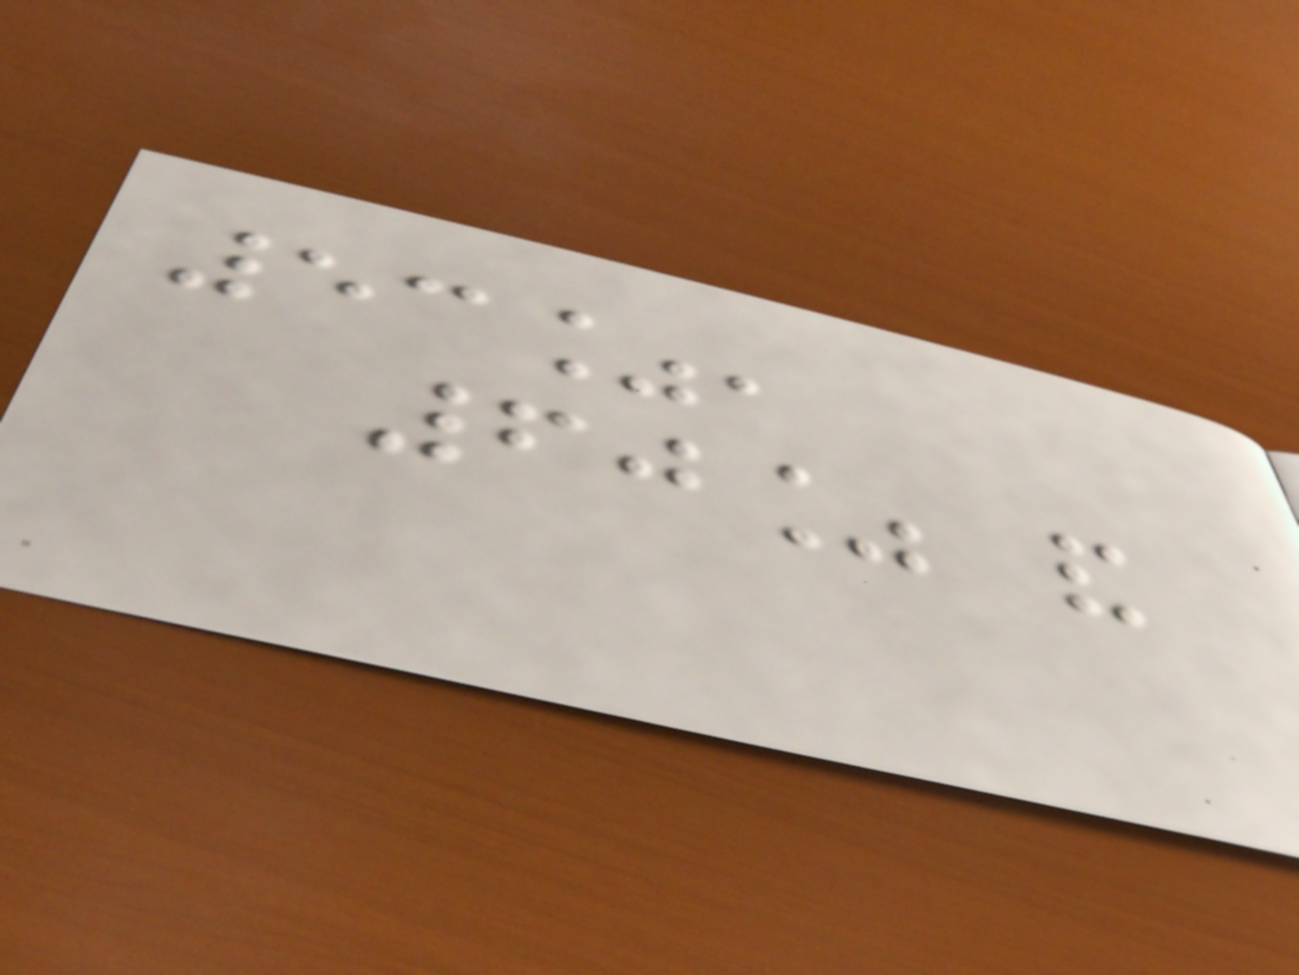53%,
60% and
